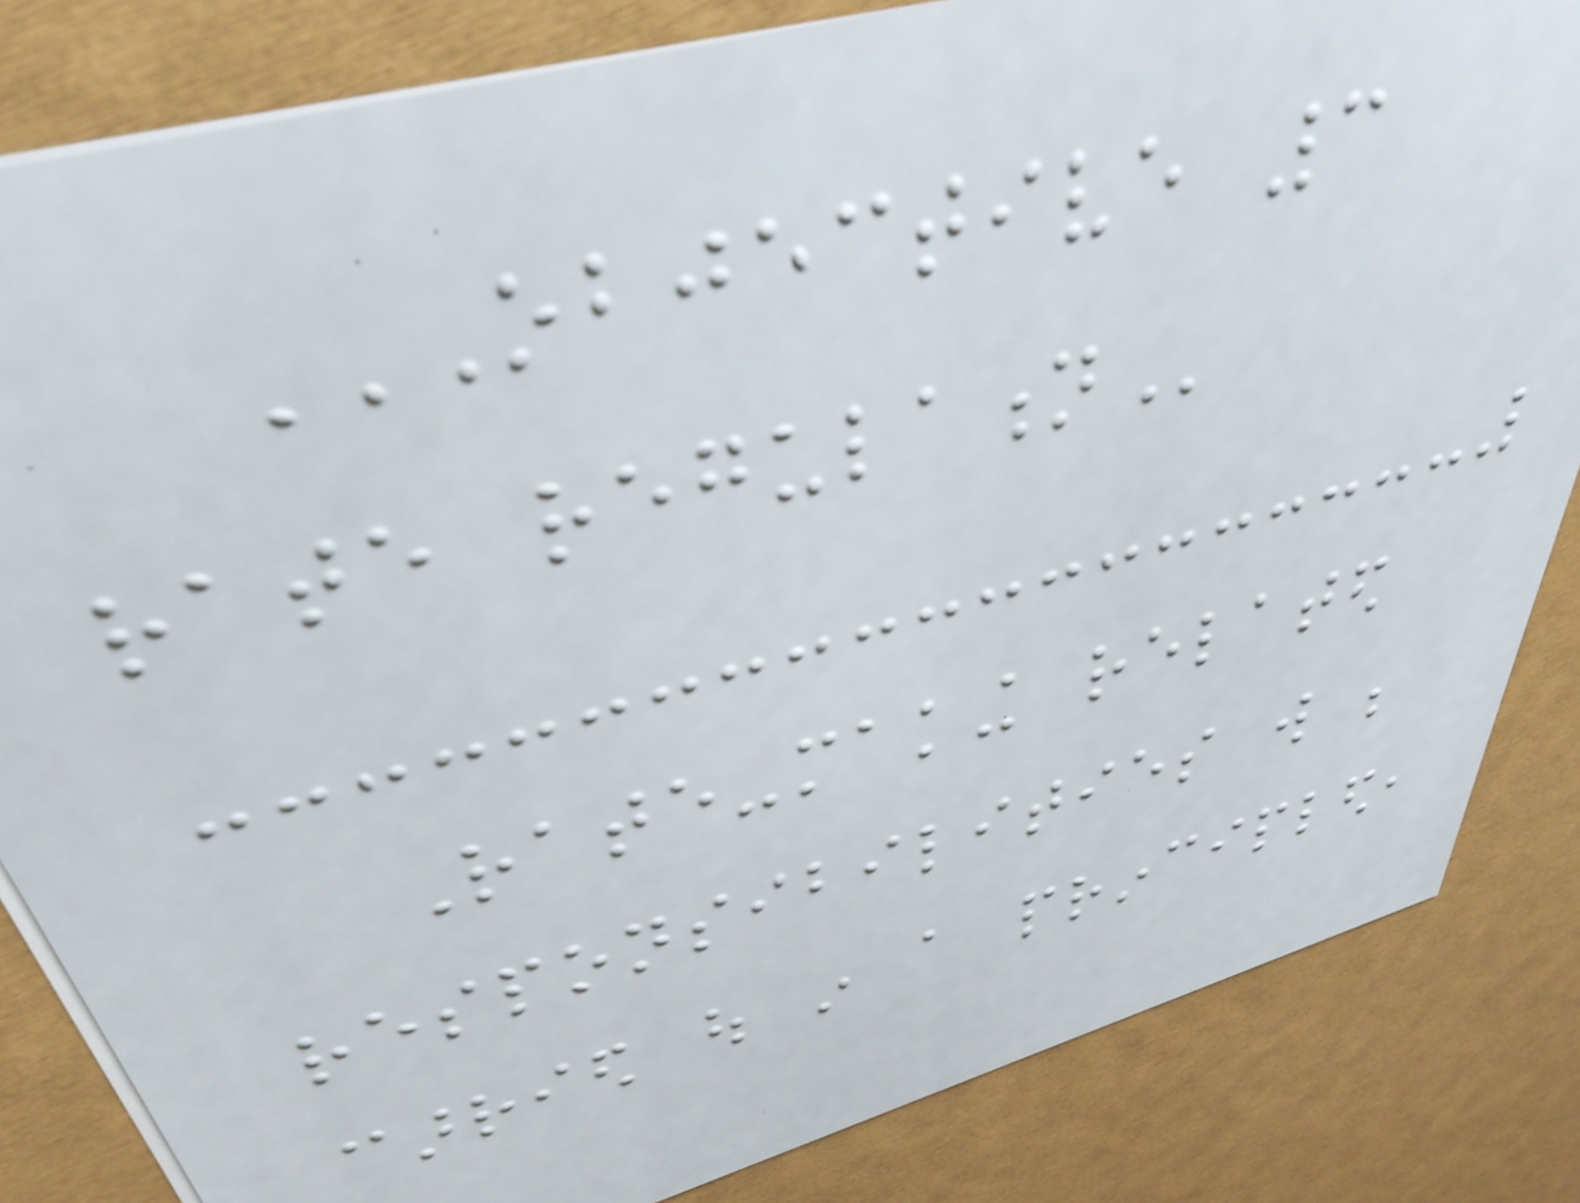OBJECTIVE 3
RATE REGULATION
Rate-making related
responsibilities will be
carried out in a principled,
